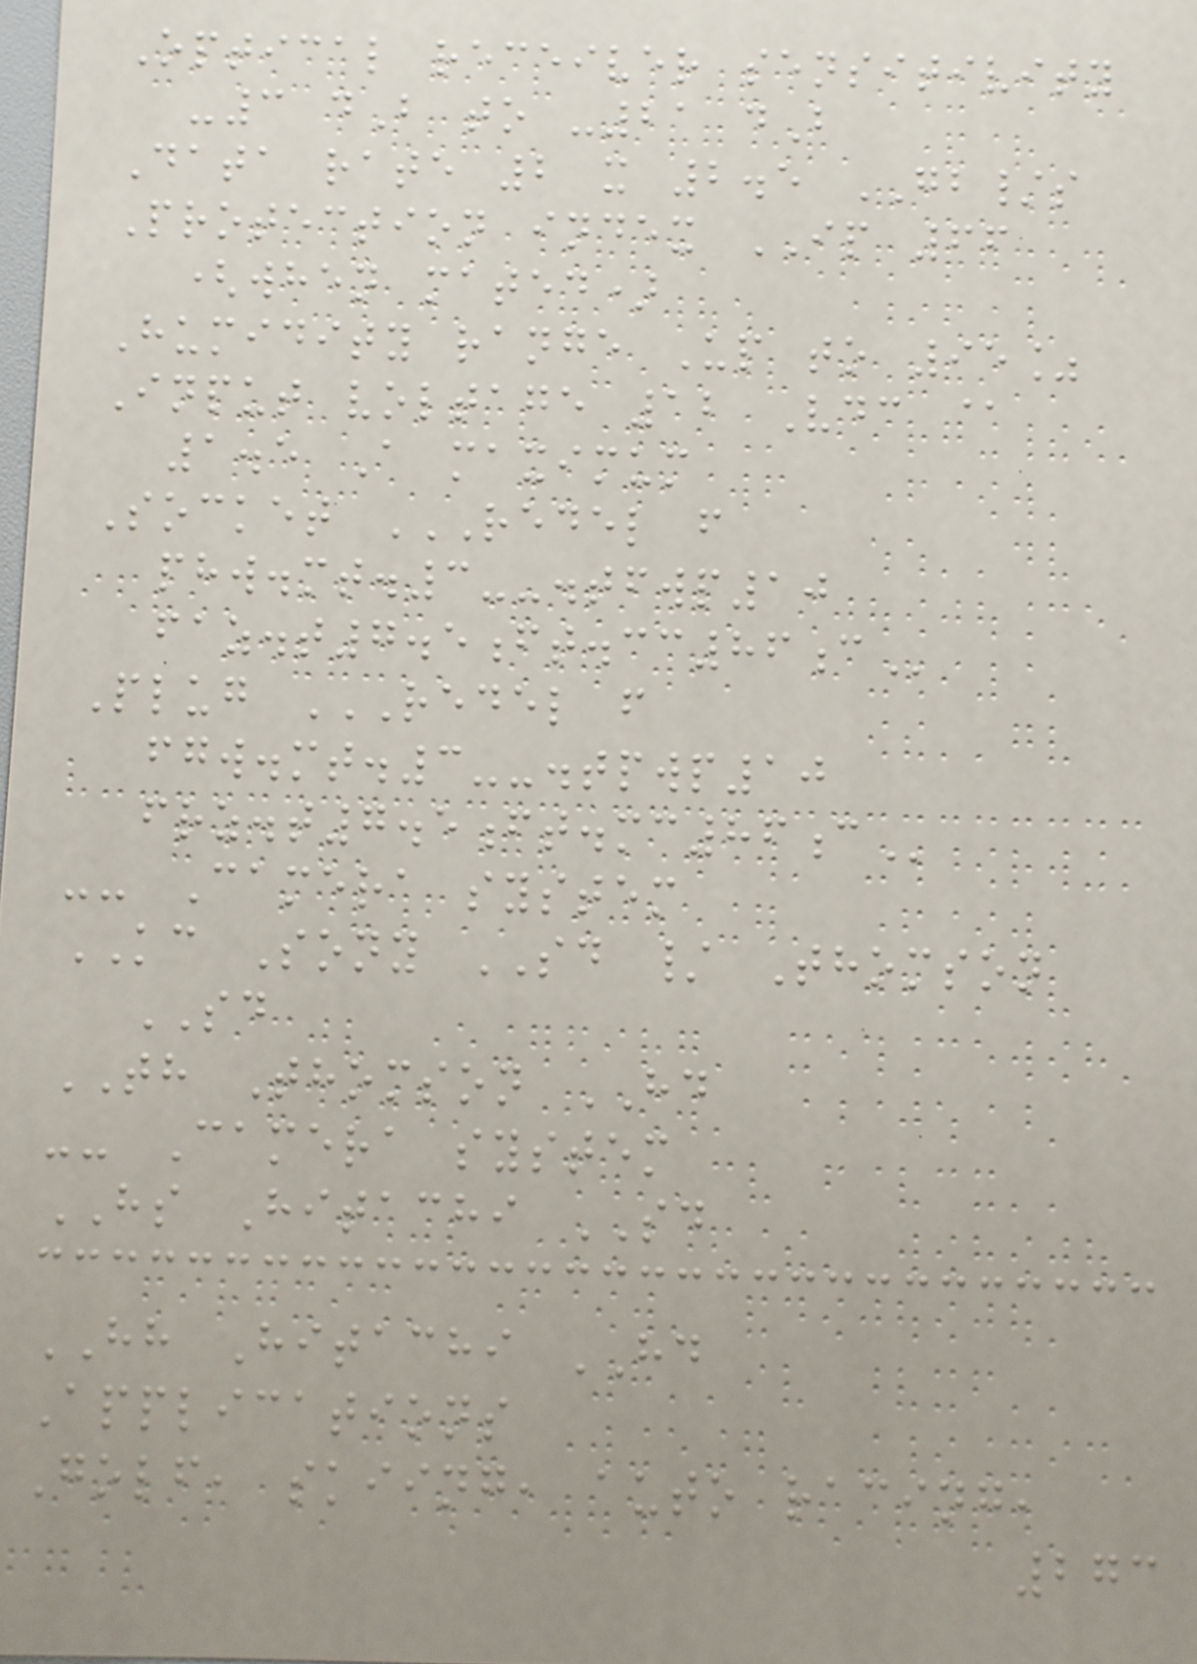Optical receiver sensitivity
-3 dB to -21 dB
Data rate 2 x 2.5 GB/s
Protection index IP 66
(when mated)
Humidity range Up to 95%
Input voltage 12 Vdc @
1.5 A maximum
Socket REDEL F
PHW.MT.3--.TFWP10
FAZ.T7.5FT.CC86C
Plug REDEL F
FGW.MT.3--.TPWP10
FRZ.T7.5FT.MC86C
-- Camera system
KC Sony SD / Thomson
SD
TH Thomson HD
-- Camera system
HS Hitachi SD
HH Hitachi HD
Applications
Golf, skiing, auto racing,
273
